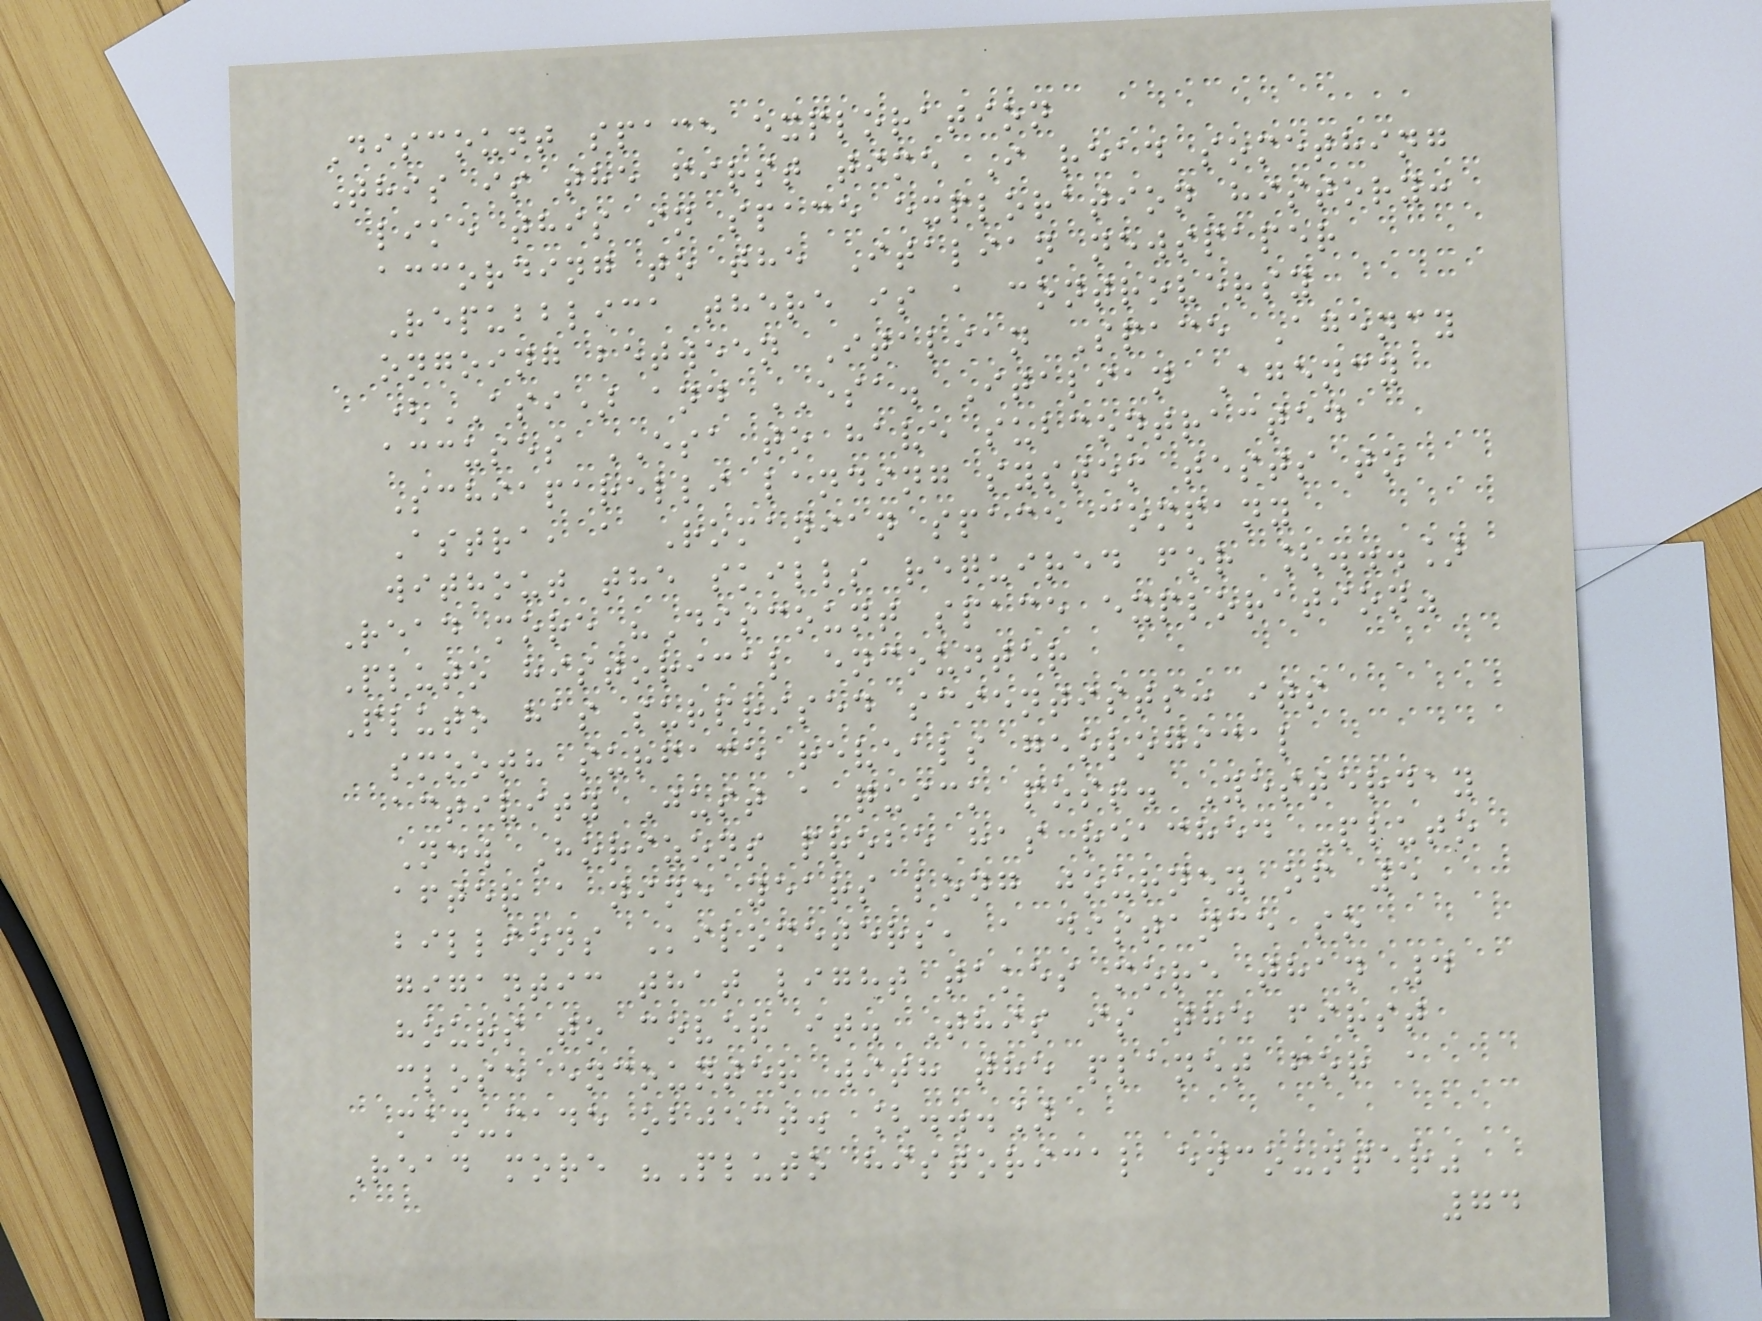Discount space exploration
This is the first time I read something
like this in space exploration history:
according to the Italian newspaper
Repubblica there is a controversy
ongoing between Italian Space Agency
(ASI) and ESA. Italian Agency
accuses ESA to have subcontracted
Schiaparelli landing system tests to
Astra, a Romanian space company
without the skills required for [...]
Read more "Discount space exploration"
Pluto historical encounter
Pluto has surprised scientists: its
smooth surface reveals geological
activity Just a quick post. Yesterday
New Horizons probe has reached Pluto
after a nine years long journey of 5
billions Kilometers, a distance so
gigantic that light takes more than 4
hours to cover it. This is the first
close encounter with the planet for a
man-made object. [...]
Read more "Pluto historical encounter"
74
